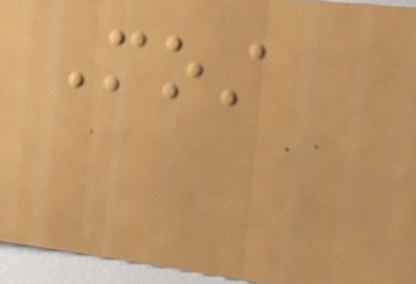Most
